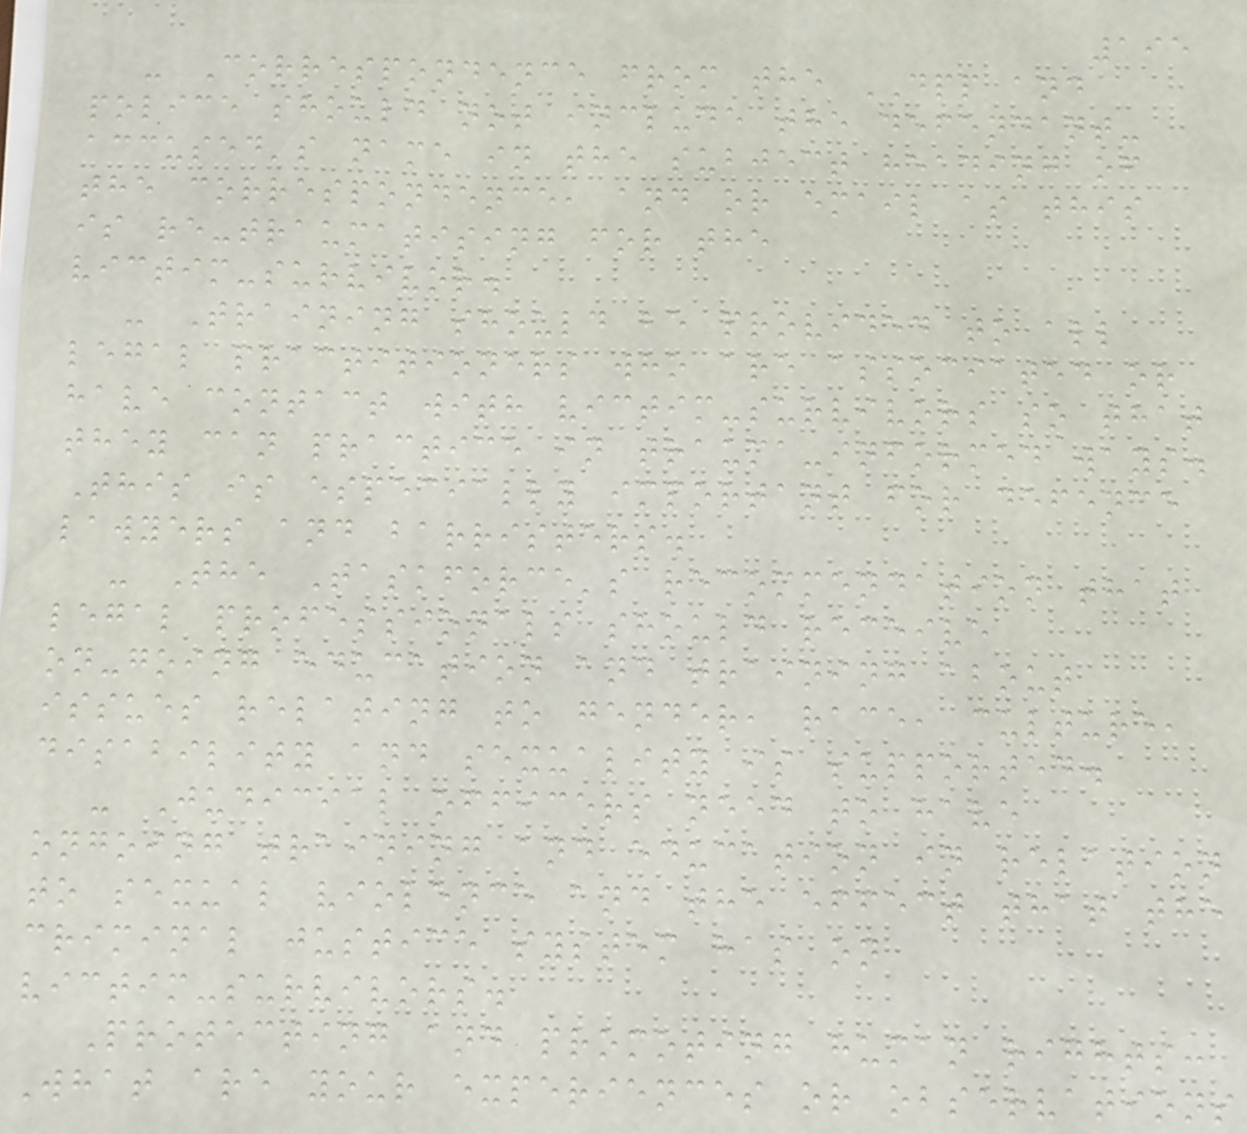195
- Correspondence from the DPP and
police should not include the defendant-
accused's name in the subject heading of
the correspondence, and or email as this
is re-traumatising for the
victim-survivor.
- Training should be provided to all
legal practitioners who are associated or
have contact with victim-survivors so that
they can practice in trauma-informed ways.
This is especially important for defence
lawyers and barristers.
- The Taskforce's recommendation that
legal professionals should receive
on-going education and training about
issues relating to gender, race, culture,
disability and sexuality is supported.
- Judicial officers need to have
ongoing training and education in relation
to sexual violence and the effect that the
criminal justice system has on
victim-survivors.
Protecting and promoting human rights:
What are your experiences or observations
